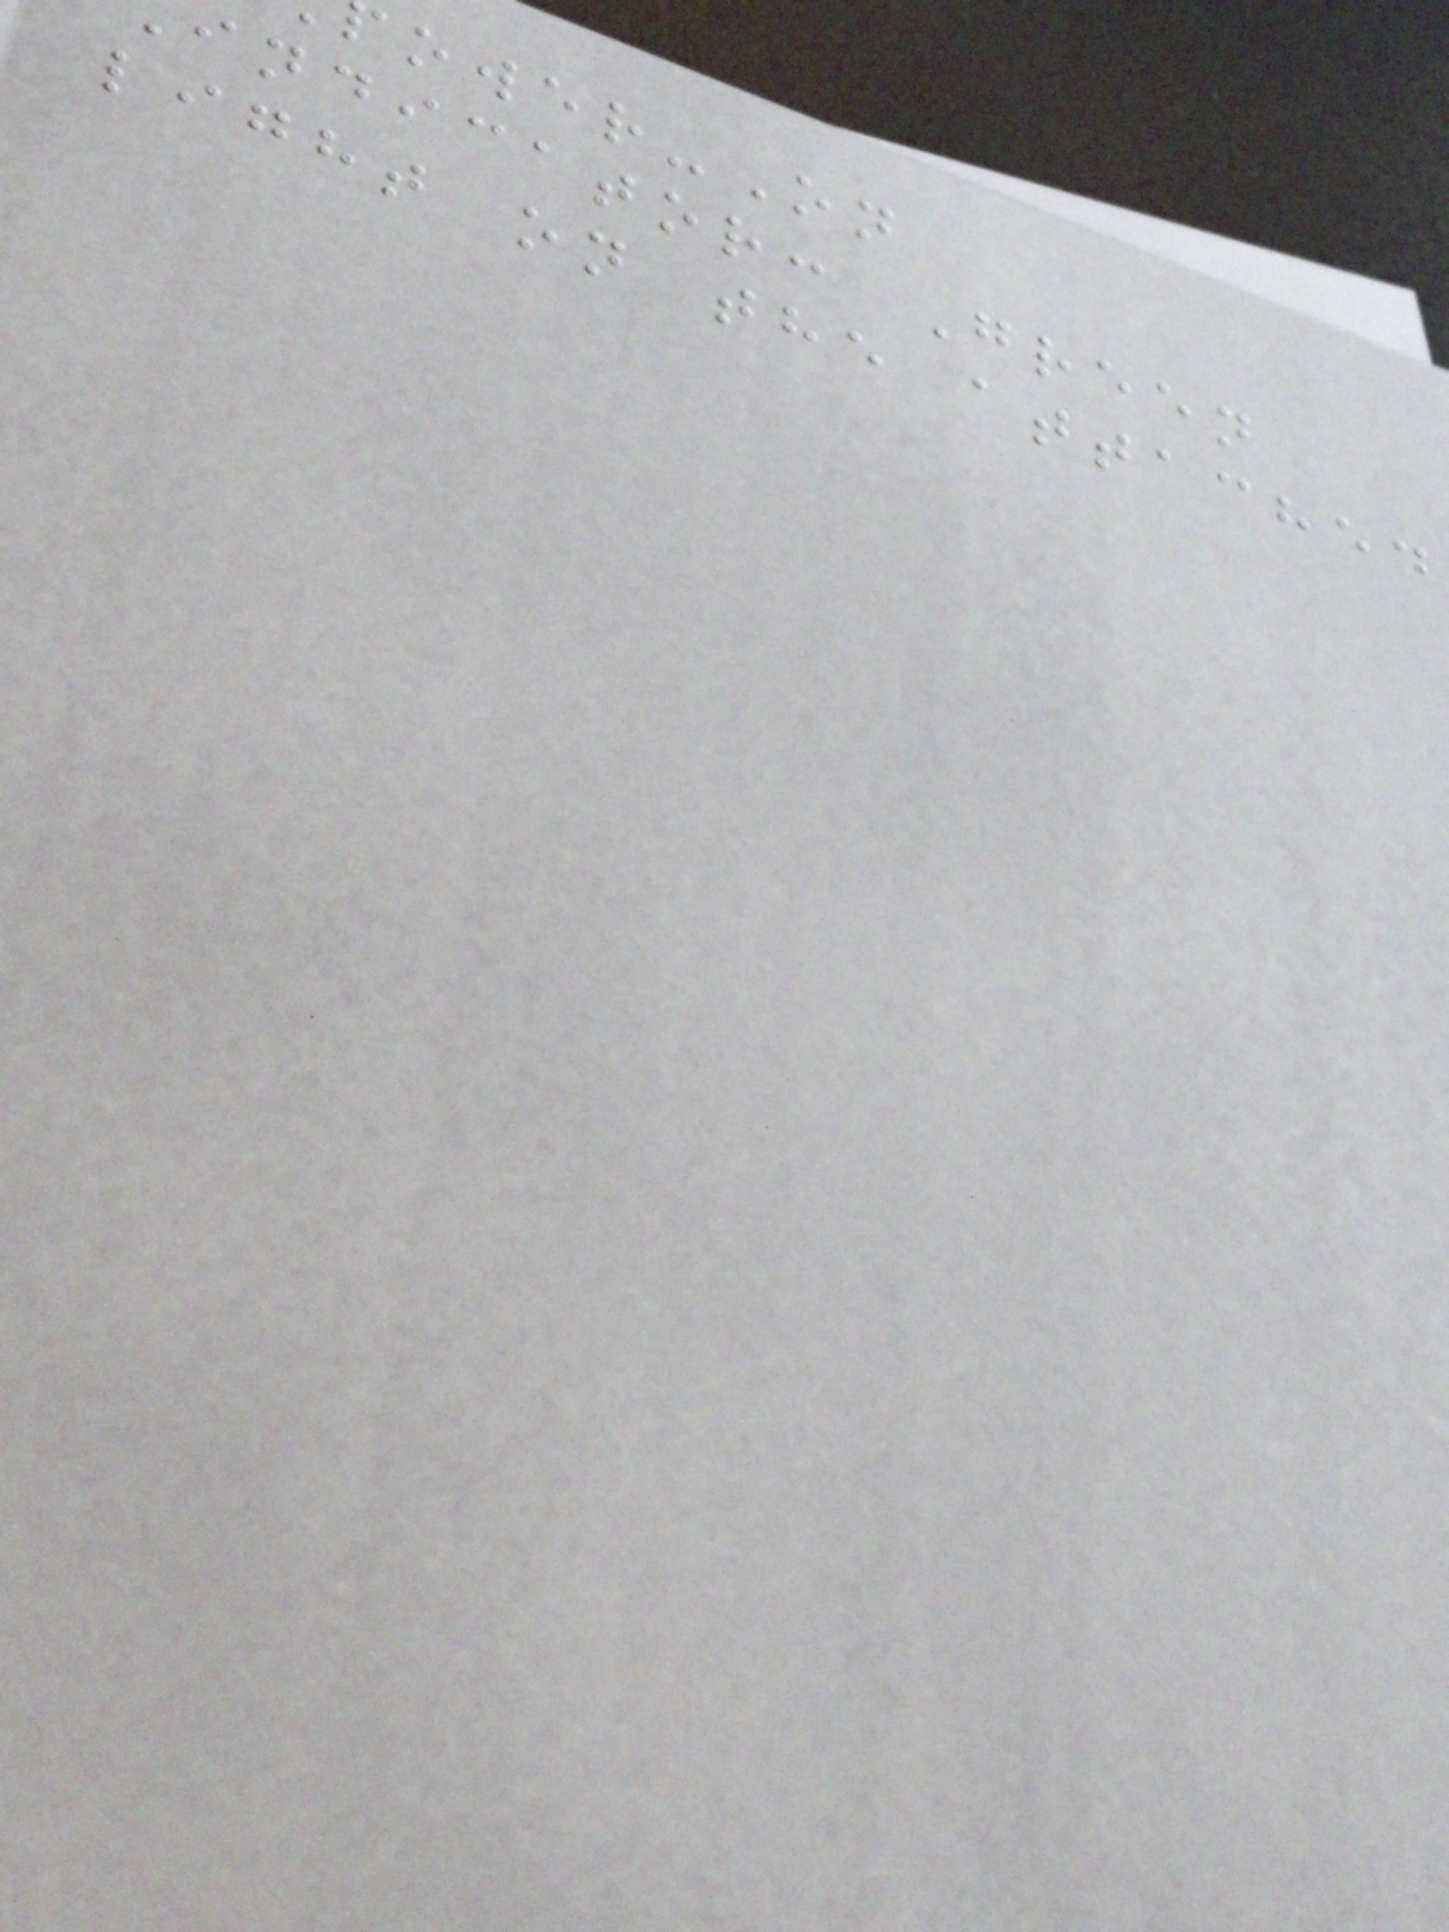ower-On
indicator: Green
light on the attached
